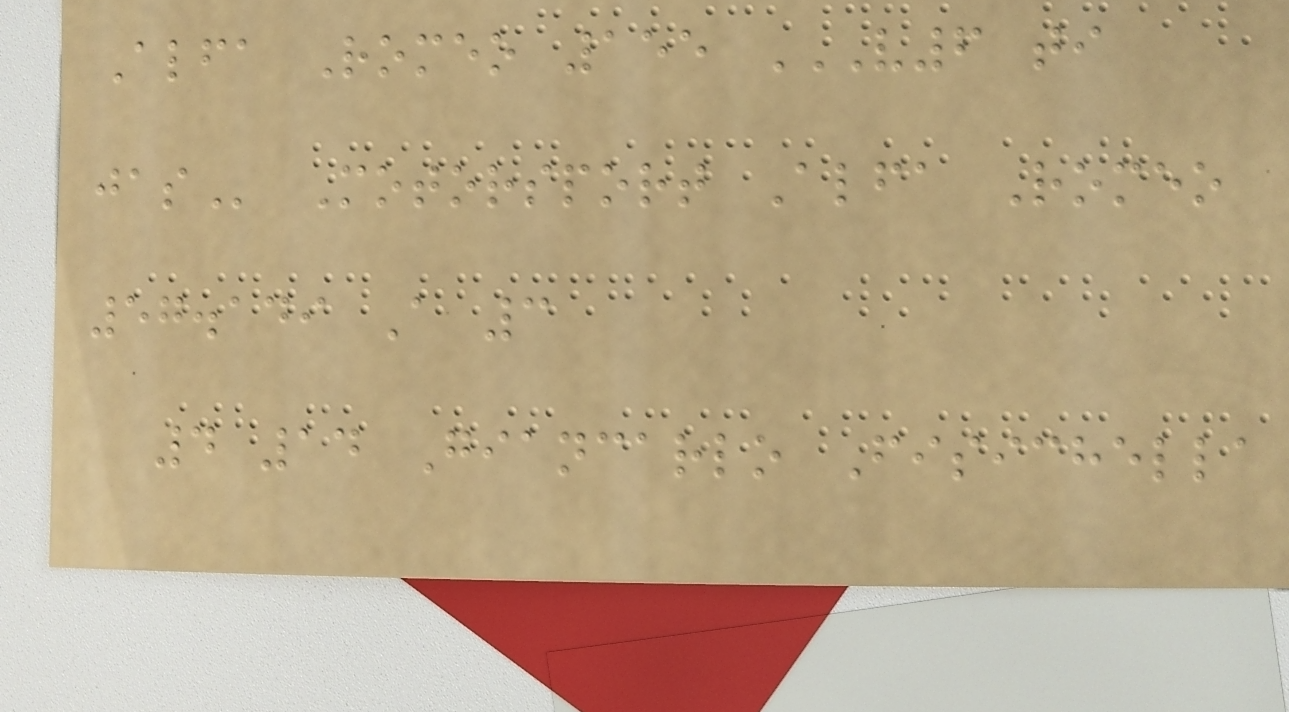Alfa Romeo 155 V6 TI
JAS Motorsport Alfa Romeo
57.149 A 3
4 14 Giancarlo Fisichella
